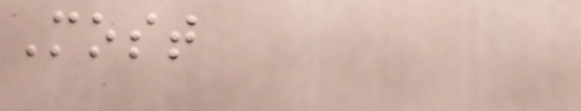Most
